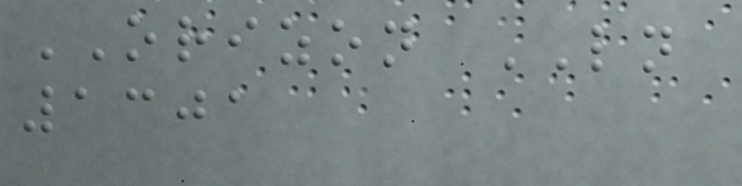ORIZON LN
1301
